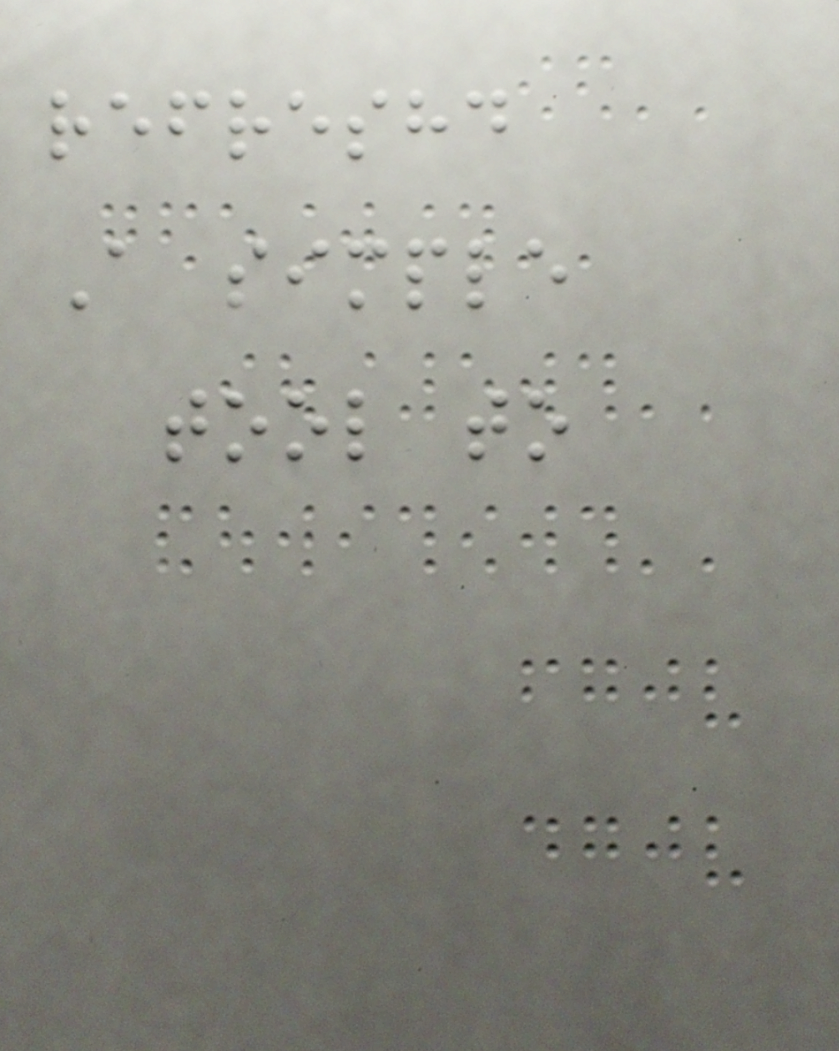refreshd
A simple
tool to
